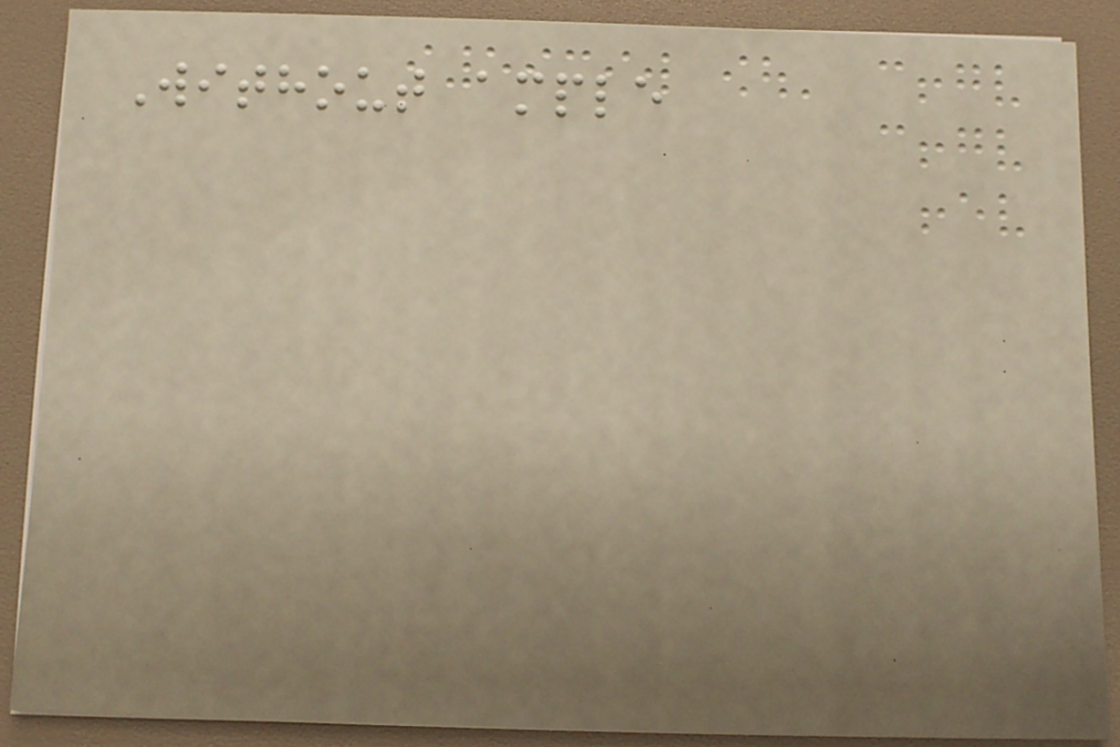Without ample
